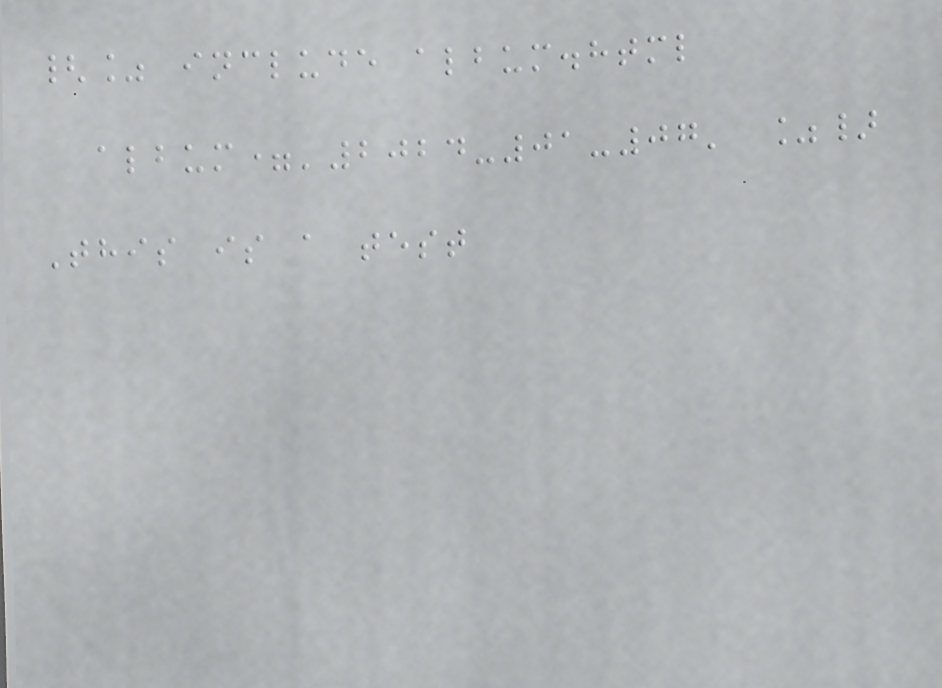{% include album.html
album='2024-01-07' %}
This is a test
